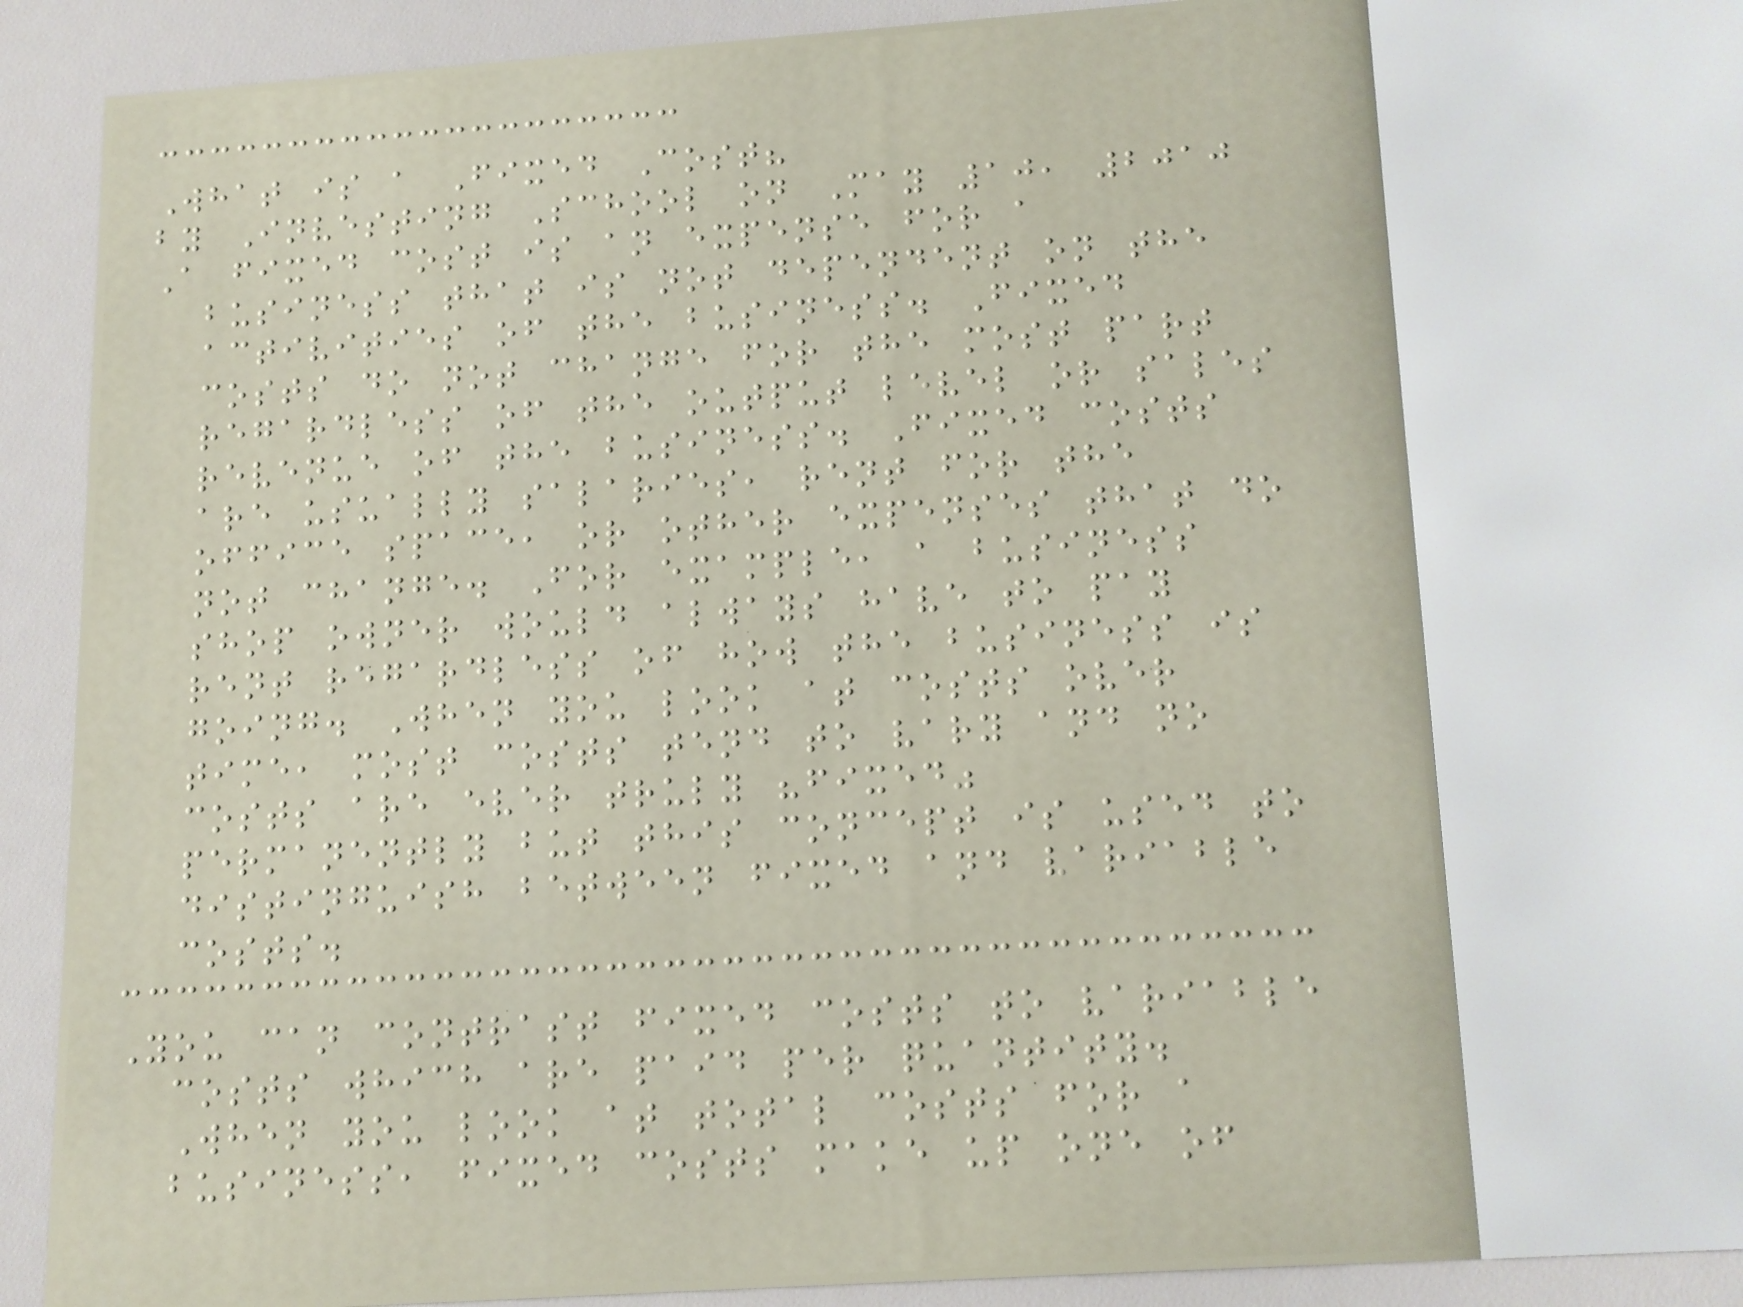What is a Fixed Cost?
by Investing School on May 10, 2010
A fixed cost is an expense for a
business that is not dependent on the
activities of the business. Fixed
costs do not change for the most part
regardless of the output level or sales
revenue of the business. Fixed costs
are usually salaries, rent for the
office space, or other expenses that do
not change. For example, a business
shop owner would always have to pay
rent regardless of how the business is
going. When you look at costs over
time, most costs tend to vary and no
costs are ever truly "fixed"
permanently but this concept is used to
distinguish between fixed and variable
costs.
You can contrast fixed costs to variable
costs which are paid per quantity.
When you look at total costs for a
business, fixed costs make up one of
